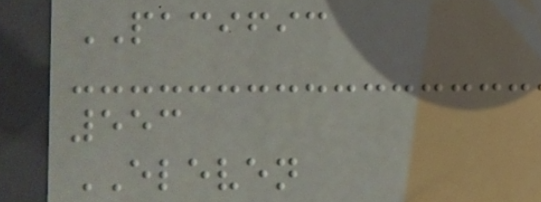PACIFIC
553
ELEVEN
